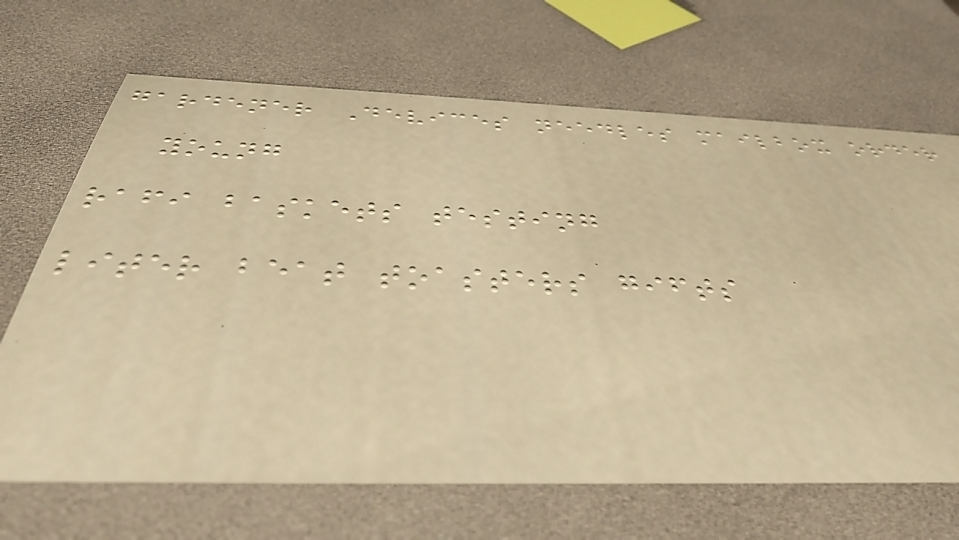gardener Devices needles mailbox order
young
rafi baskets testing
liter beat toasters gifts
